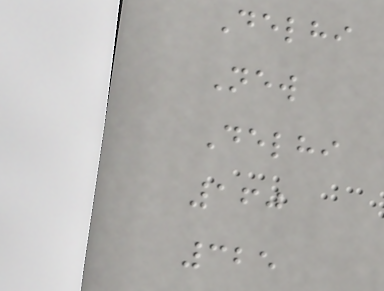Delhi
New
Delhi
160
325
